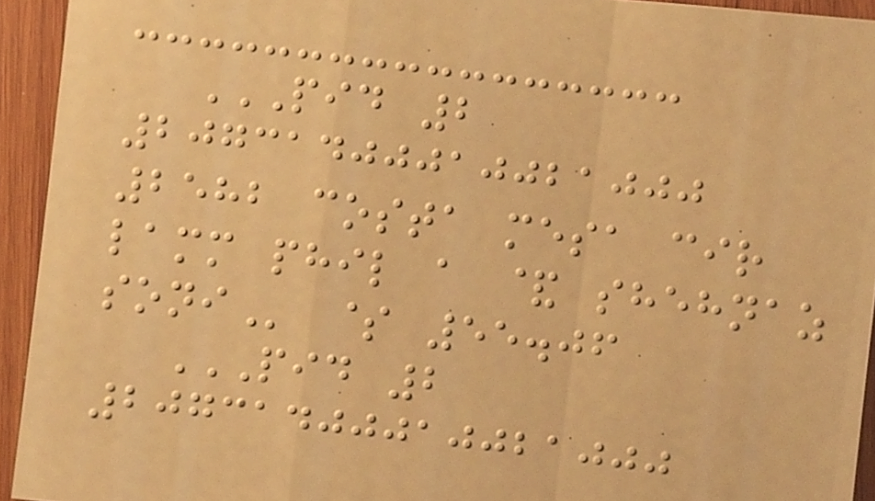PID 2
20731400010021000
2582 COSTA MESA CIR
LAMM PHIL A & SHEHNAZ
SONI $ 55.06
PID 2
20731400010021000
